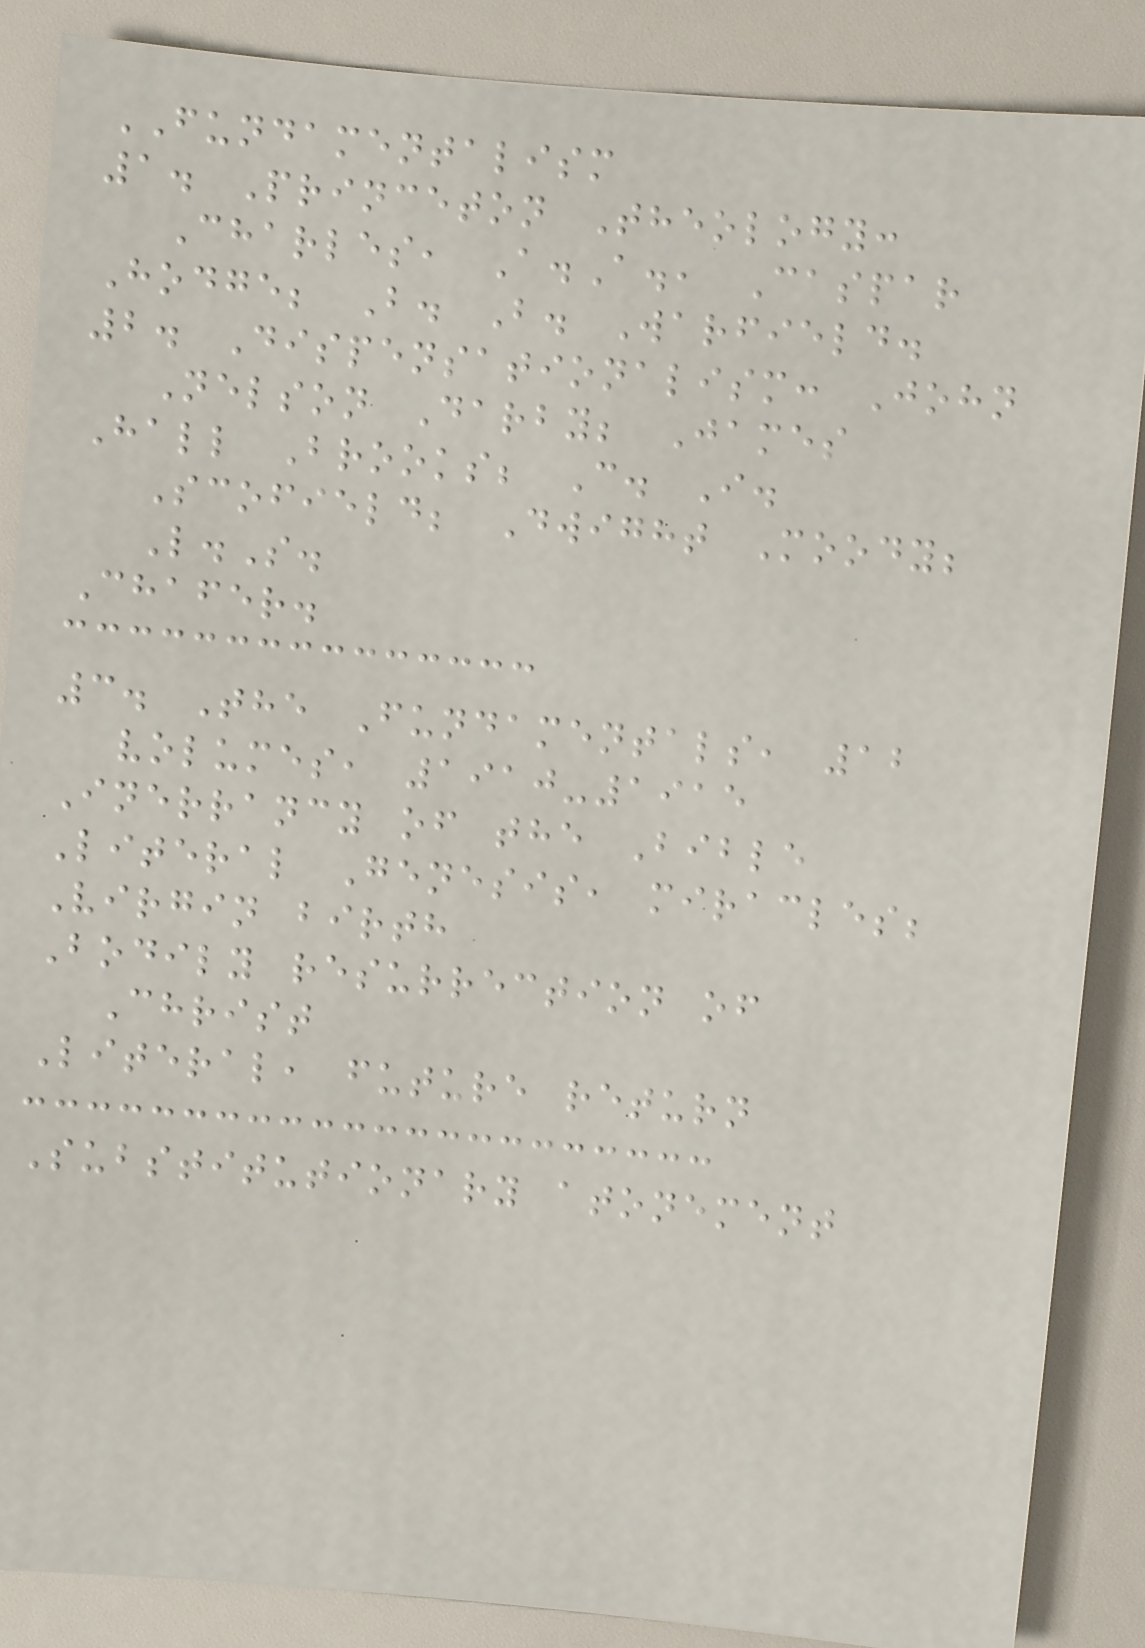FUNDAMENTALISM
1. Princeton Theology:
Charles, A.A., Caspar
Hodge; B. B. Warfield.
2. Dispensationalism: John
Nelson Darby; James
Hall Brooks; C. I.
Scofield; Dwight Moody;
L.S.
Chafer.
3. The Fundamentals, 12
volumes, 1910-1915
Inerrancy of the Bible
Literal Genesis, miracles;
Virgin birth
Bodily resurrection of
Christ
Literal, future return
Substitutionary atonement
